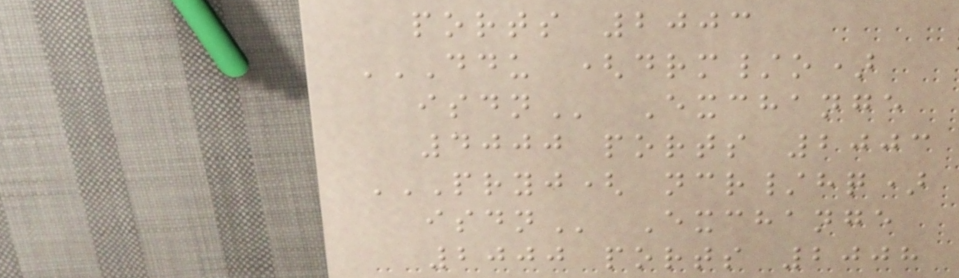ports 2003
DDU (DRM/O)
ISDN Exchange
4000 ports 2003
PRYJ( NCR/HQ)
ISDN Exchange
2000 ports 2008
